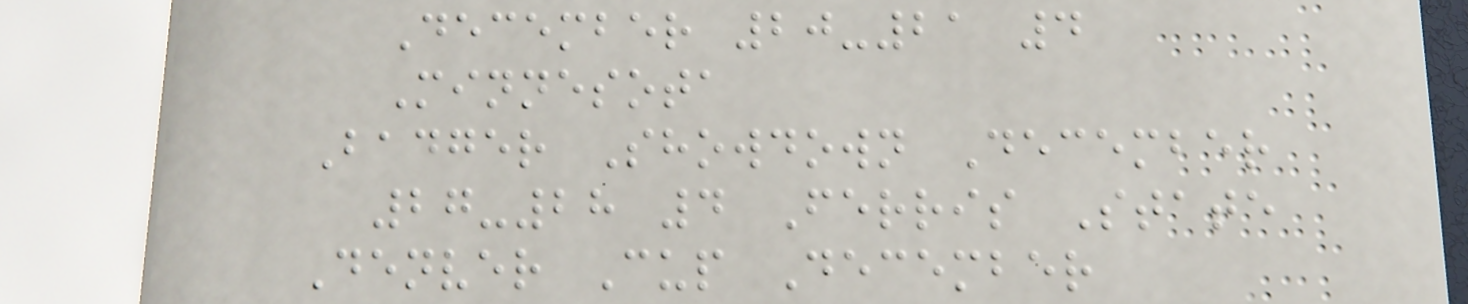December 20-21 4
Minnesota
Badger Showdown December
27-28 4 Ferris State
Denver Cup December
